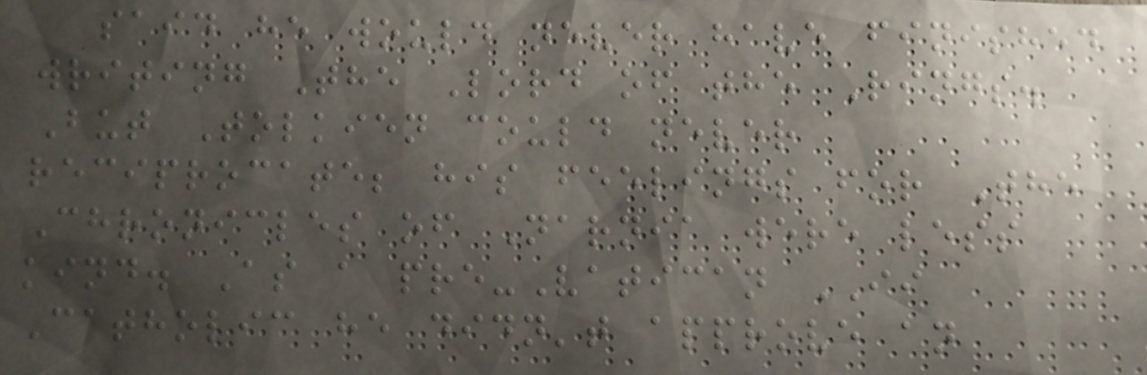said he would never have finished
writing The Lord of the Rings.
But Tolkien could never
reciprocate; his feelings for The
Chronicles of Narnia were less
kind. As a pre-Vatican II
Catholic he didn't approve an
